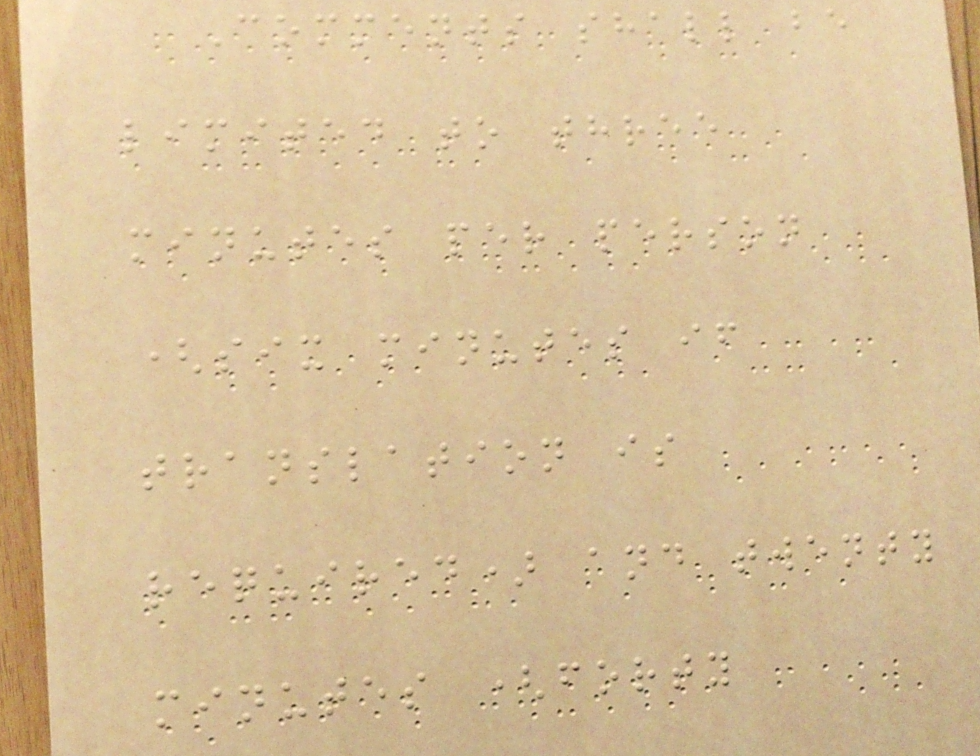Comments shall be
limited to three
minutes per person
(six minutes if
translation is
required) and twenty
minutes (forty
